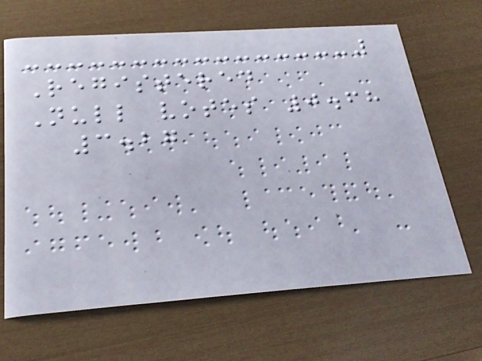Registered
Null votes 0.68
3.27
